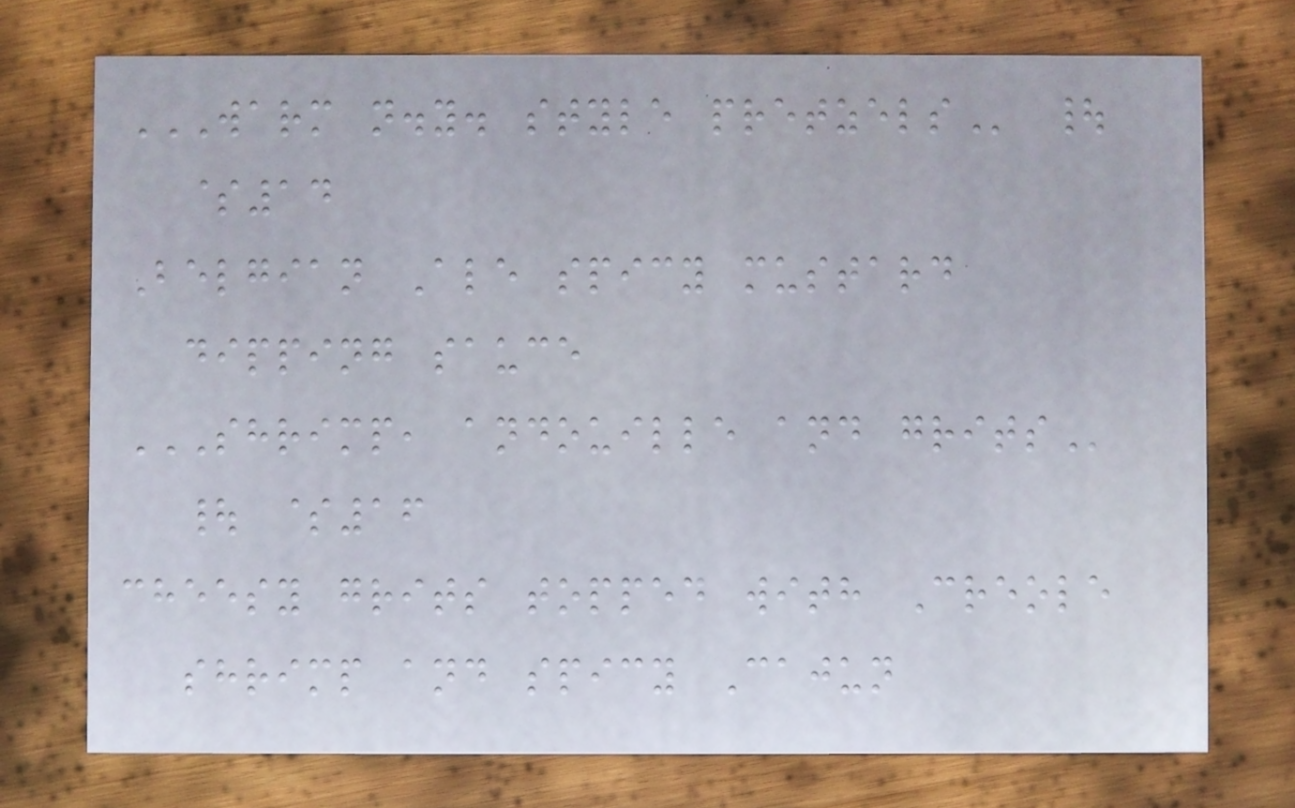WARM N.Y. STYLE PRETZELS |
$14
Belgian Ale spicy mustard
dipping sauce
SHRIMP, ANDOUILLE AND GRITS
| $16
cheesy grits topped with Creole
shrimp and spicy Cajun
